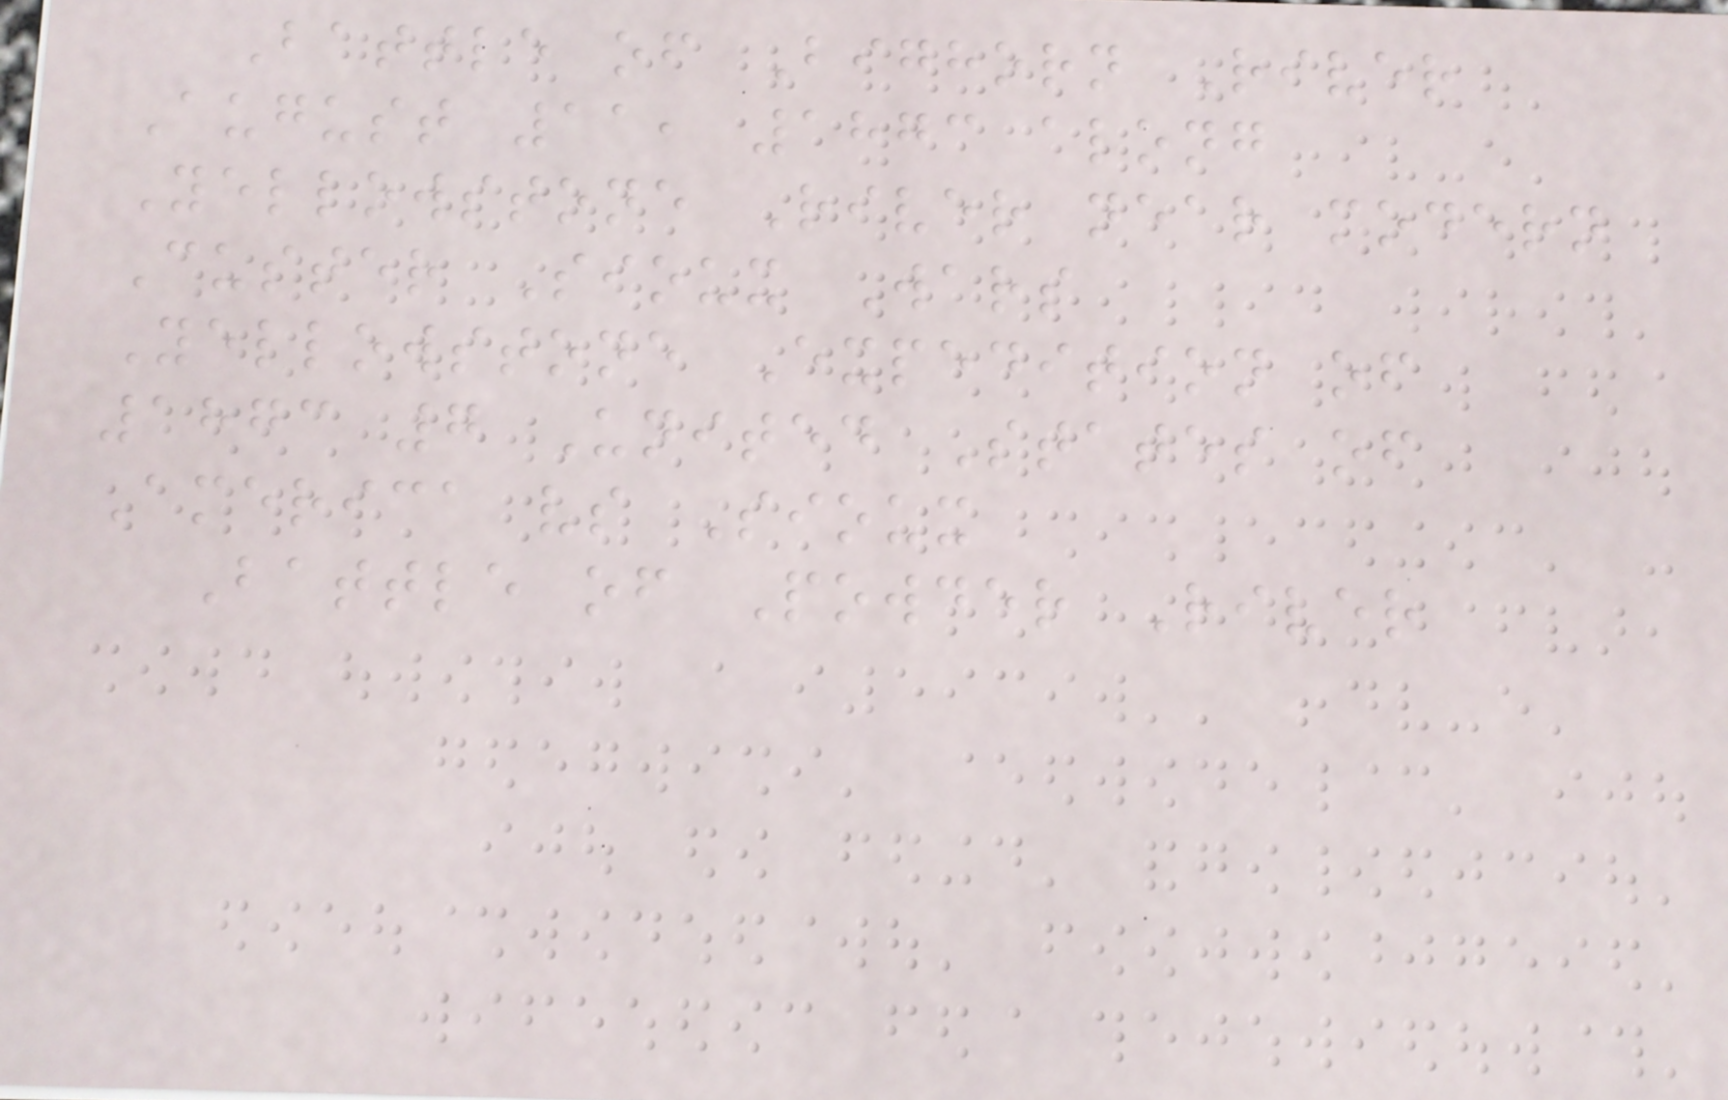Battle of Bighorn River
August 11, 1873 along
Yellowstone River near modern
Custer Sioux Wars
Yellowstone Expedition of
1873 7 United States of
America vs Sioux
Battle of Powder River
